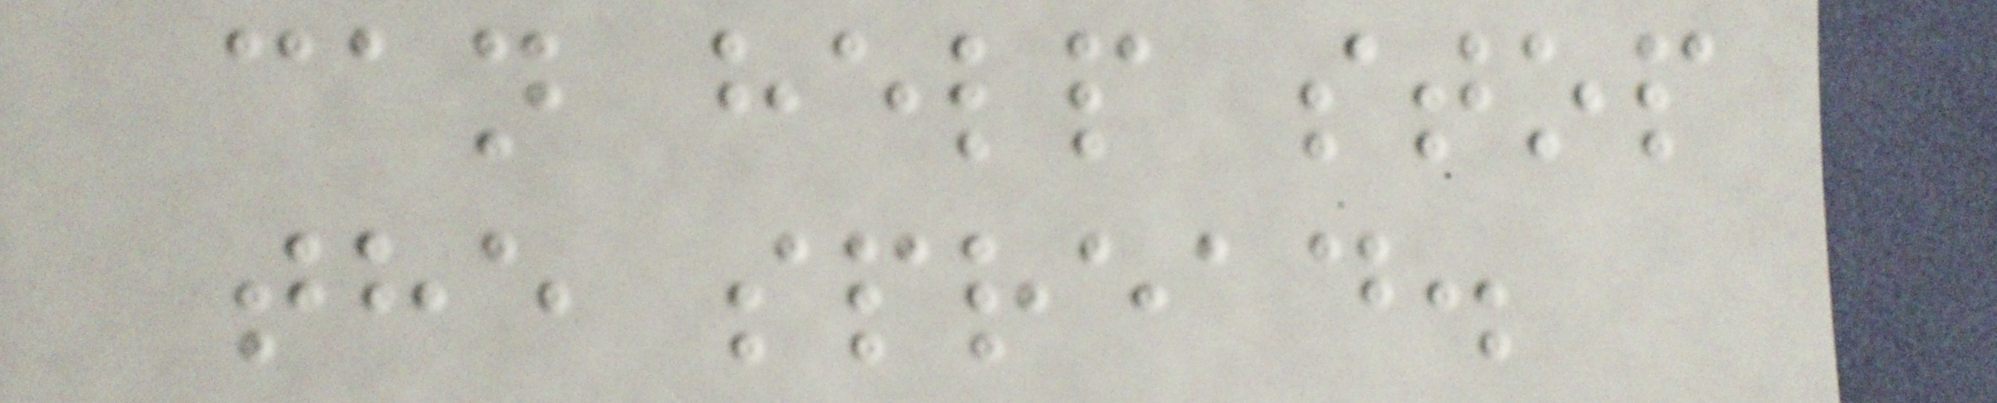can help stop
the spread.
